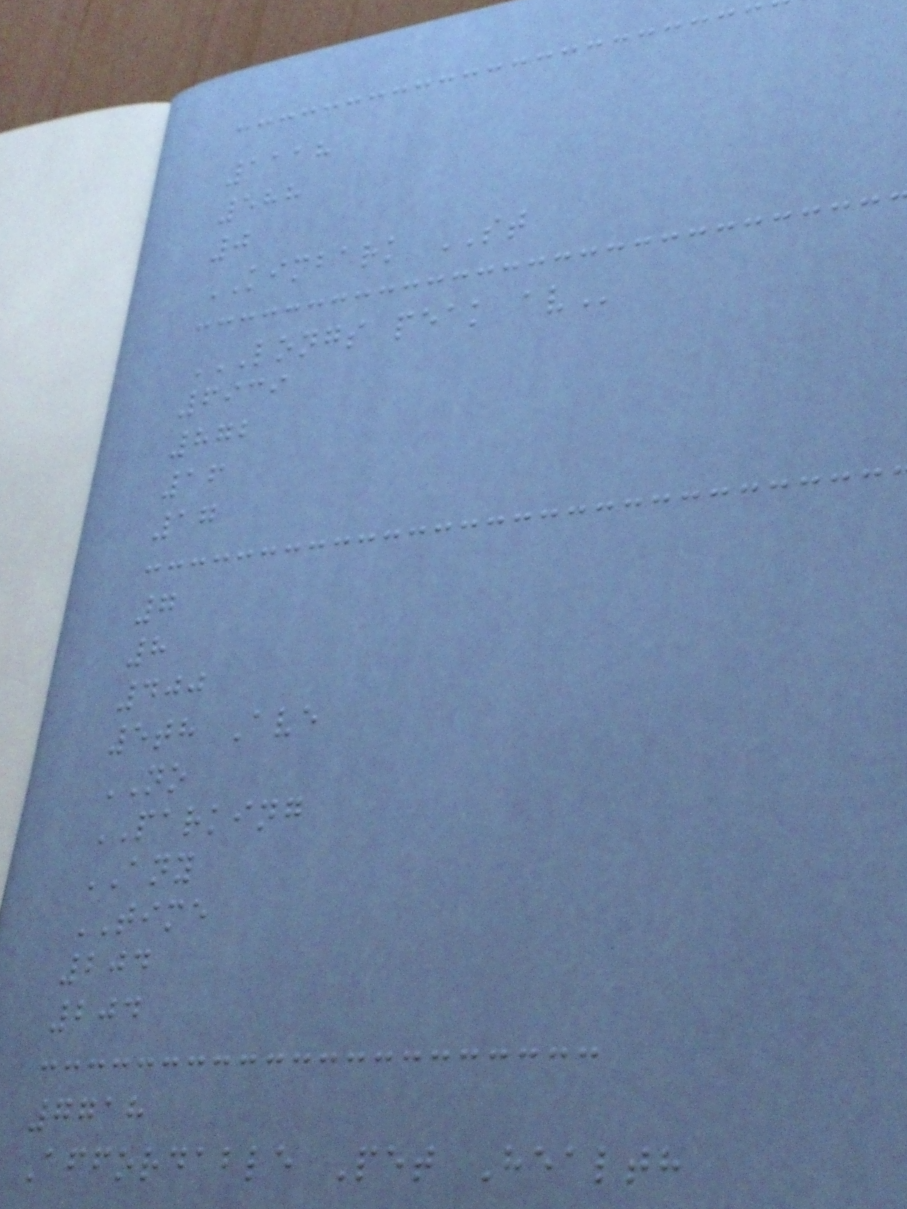1118
588
0
KIMBARK ST
LONGS PEAK AV
6939
872
16
17
7
8
400
5th Ave
NO
PARKING
ANY
TIME
204
204
7718
Affordable Pet Health
